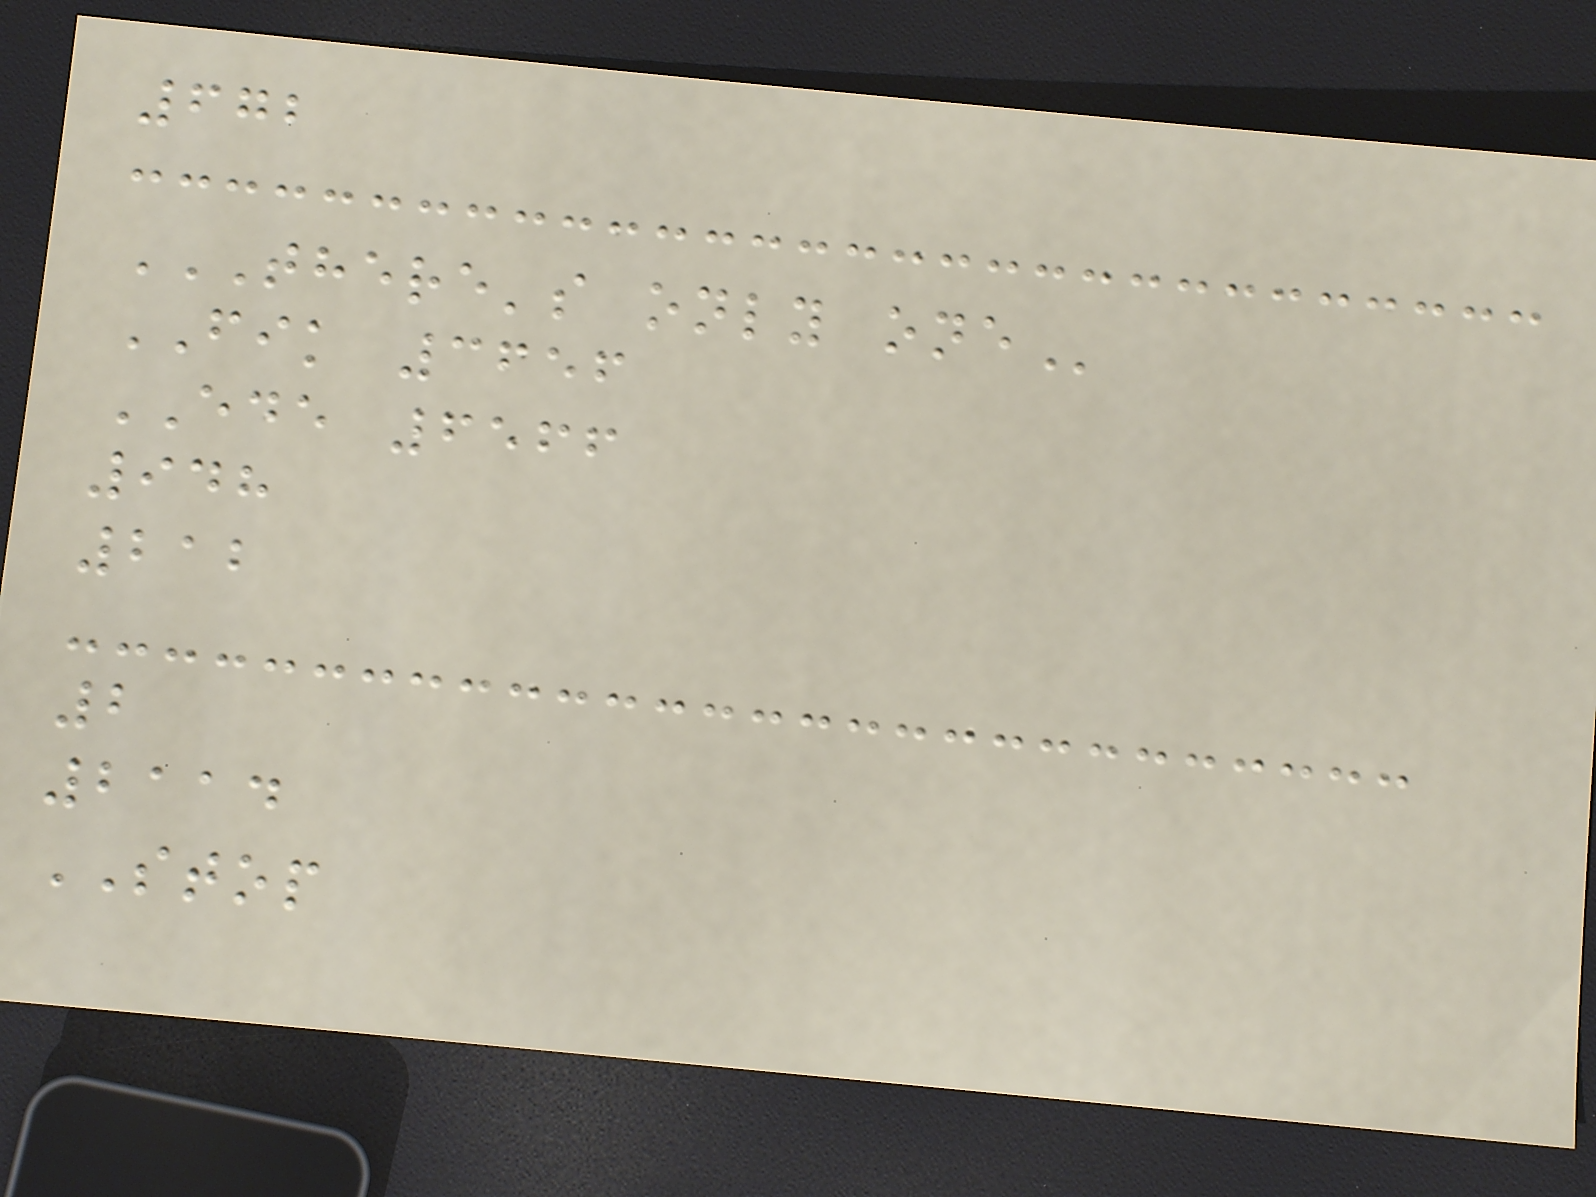672
THERE'S ONLY ONE
FIK 3656
EDE 6566
948
212
2
2114
STOP
